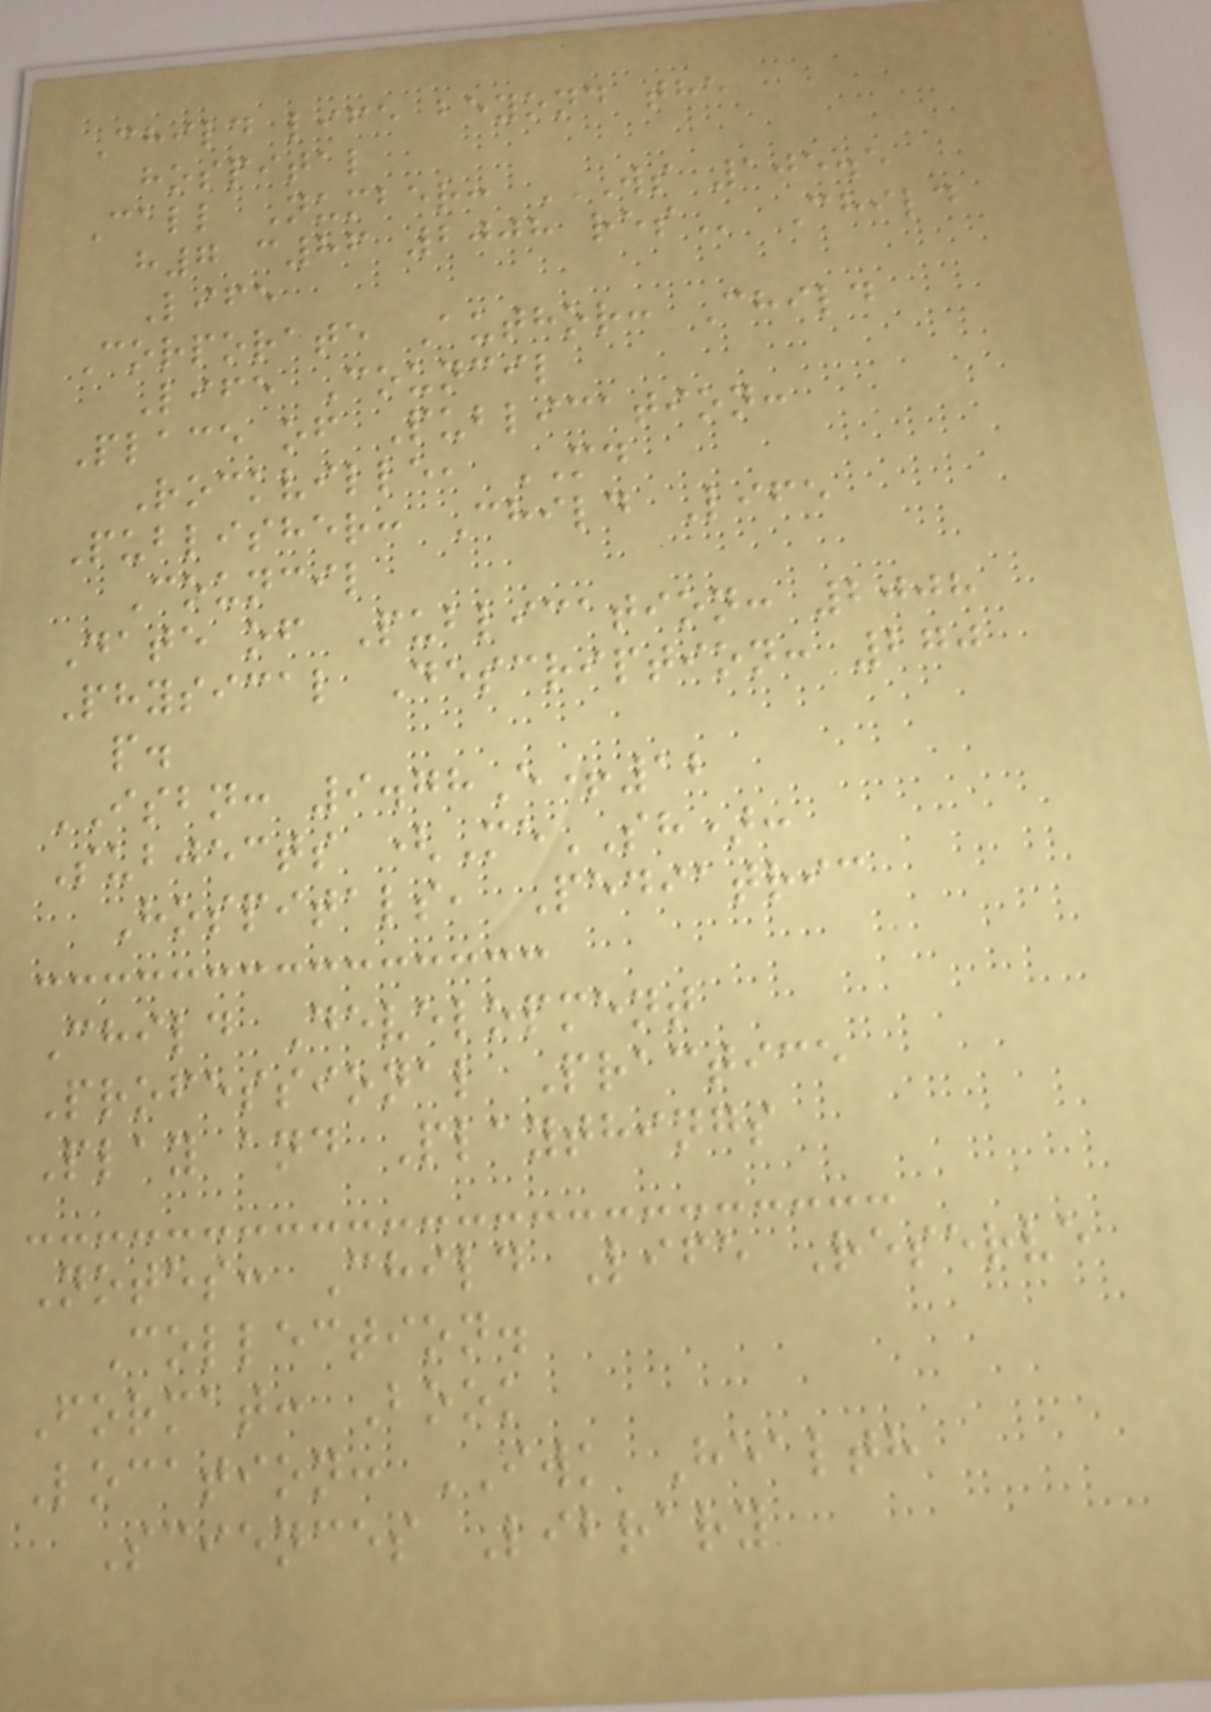Child life beyond the
hospital
Call Number: WS 105.5
H7 C86 2008 RES Child
Life
Corporate Author: Child
Life Council
Place of Publication:
Rockville, MD
Publisher: Child Life
Council
Date of Publication: 2008
Physical Description: 270
p.
ISBN: 9.78E+12
Subjects (MeSH):
Hospitals, Pediatric
Child Development
Professional Practice
Play and Playthings
Notes: Child Life Reserve
Collection.
Format: Book
Location: IWK Health
Sciences Library
